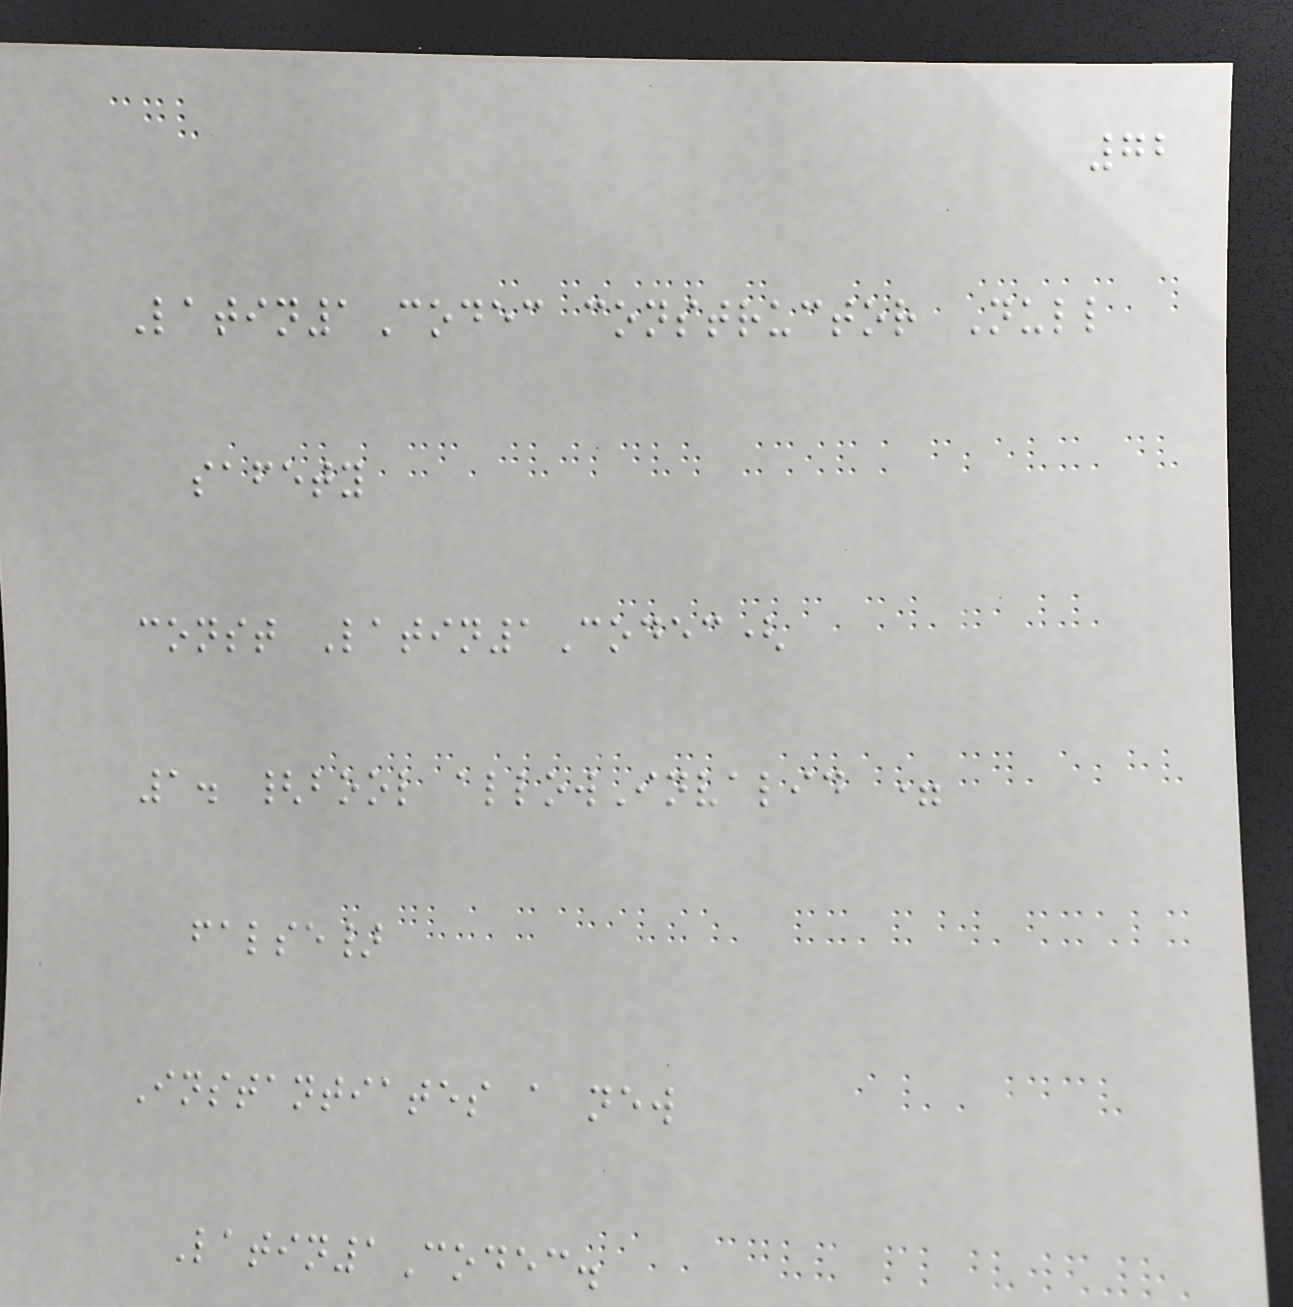72
Latin1Codec constructor Null
safety
const Latin1Codec(
1. {bool allowInvalid =
false}
Instantiates a new
Latin1Codec.
